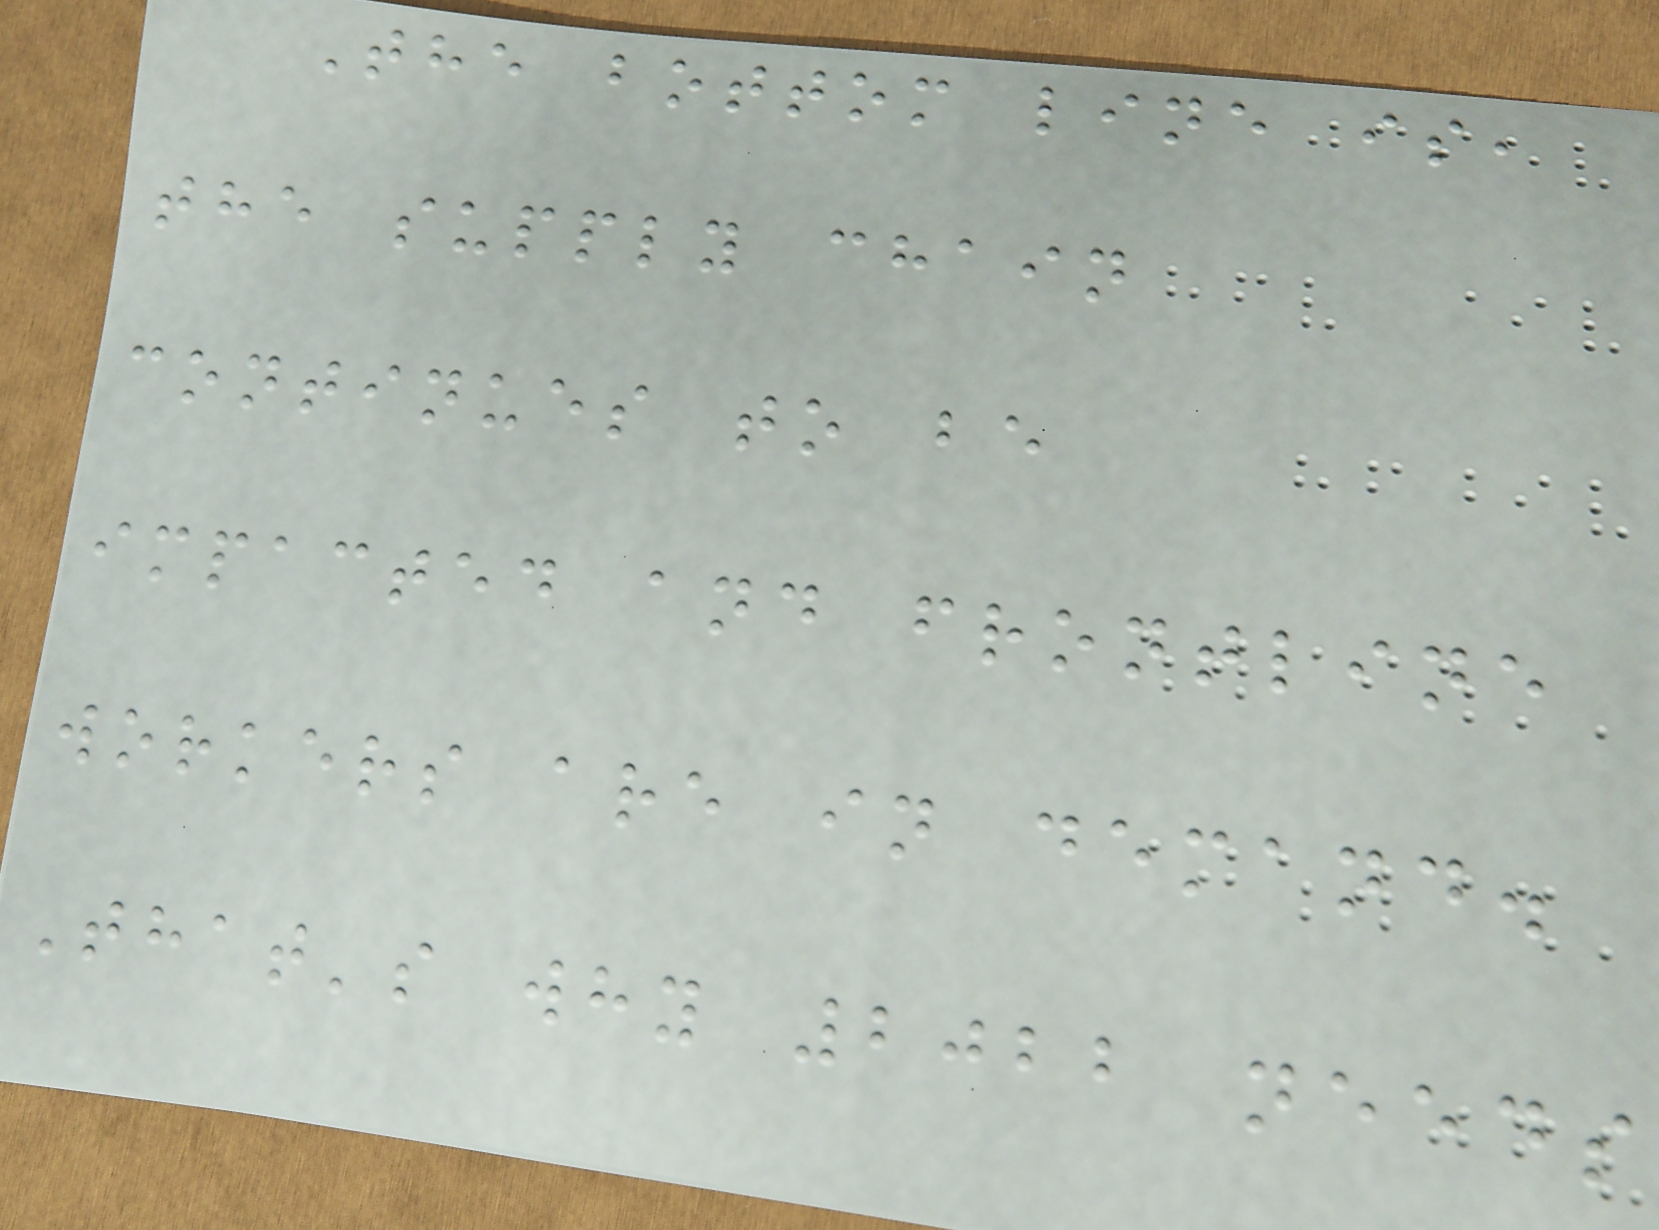The bottom line is,
the supply chain
continues to be
impacted and frontline
workers are in demand.
That's why 2022 needs
